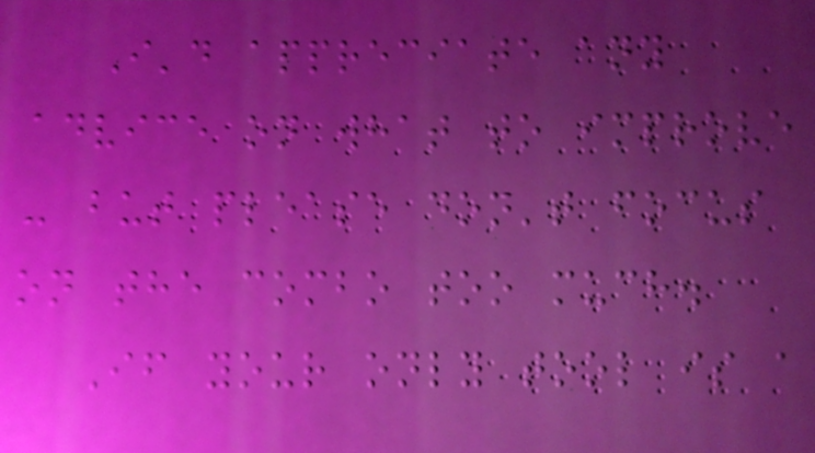I'd appreciate any
advice on what to improve
- but please don't focus
on the combo too much.
If your only tool is a
